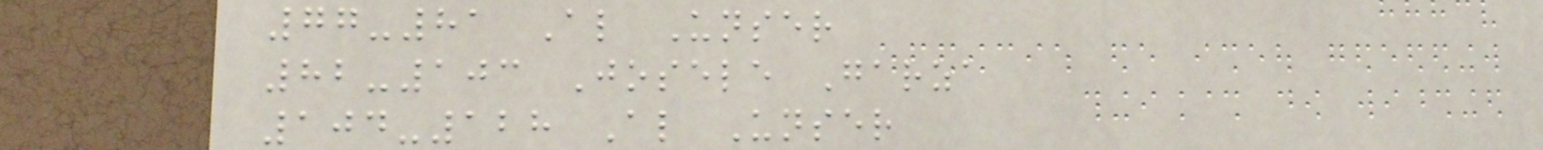77-81 Al Unser
82-103 Josele Garza
104-128 Al Unser
